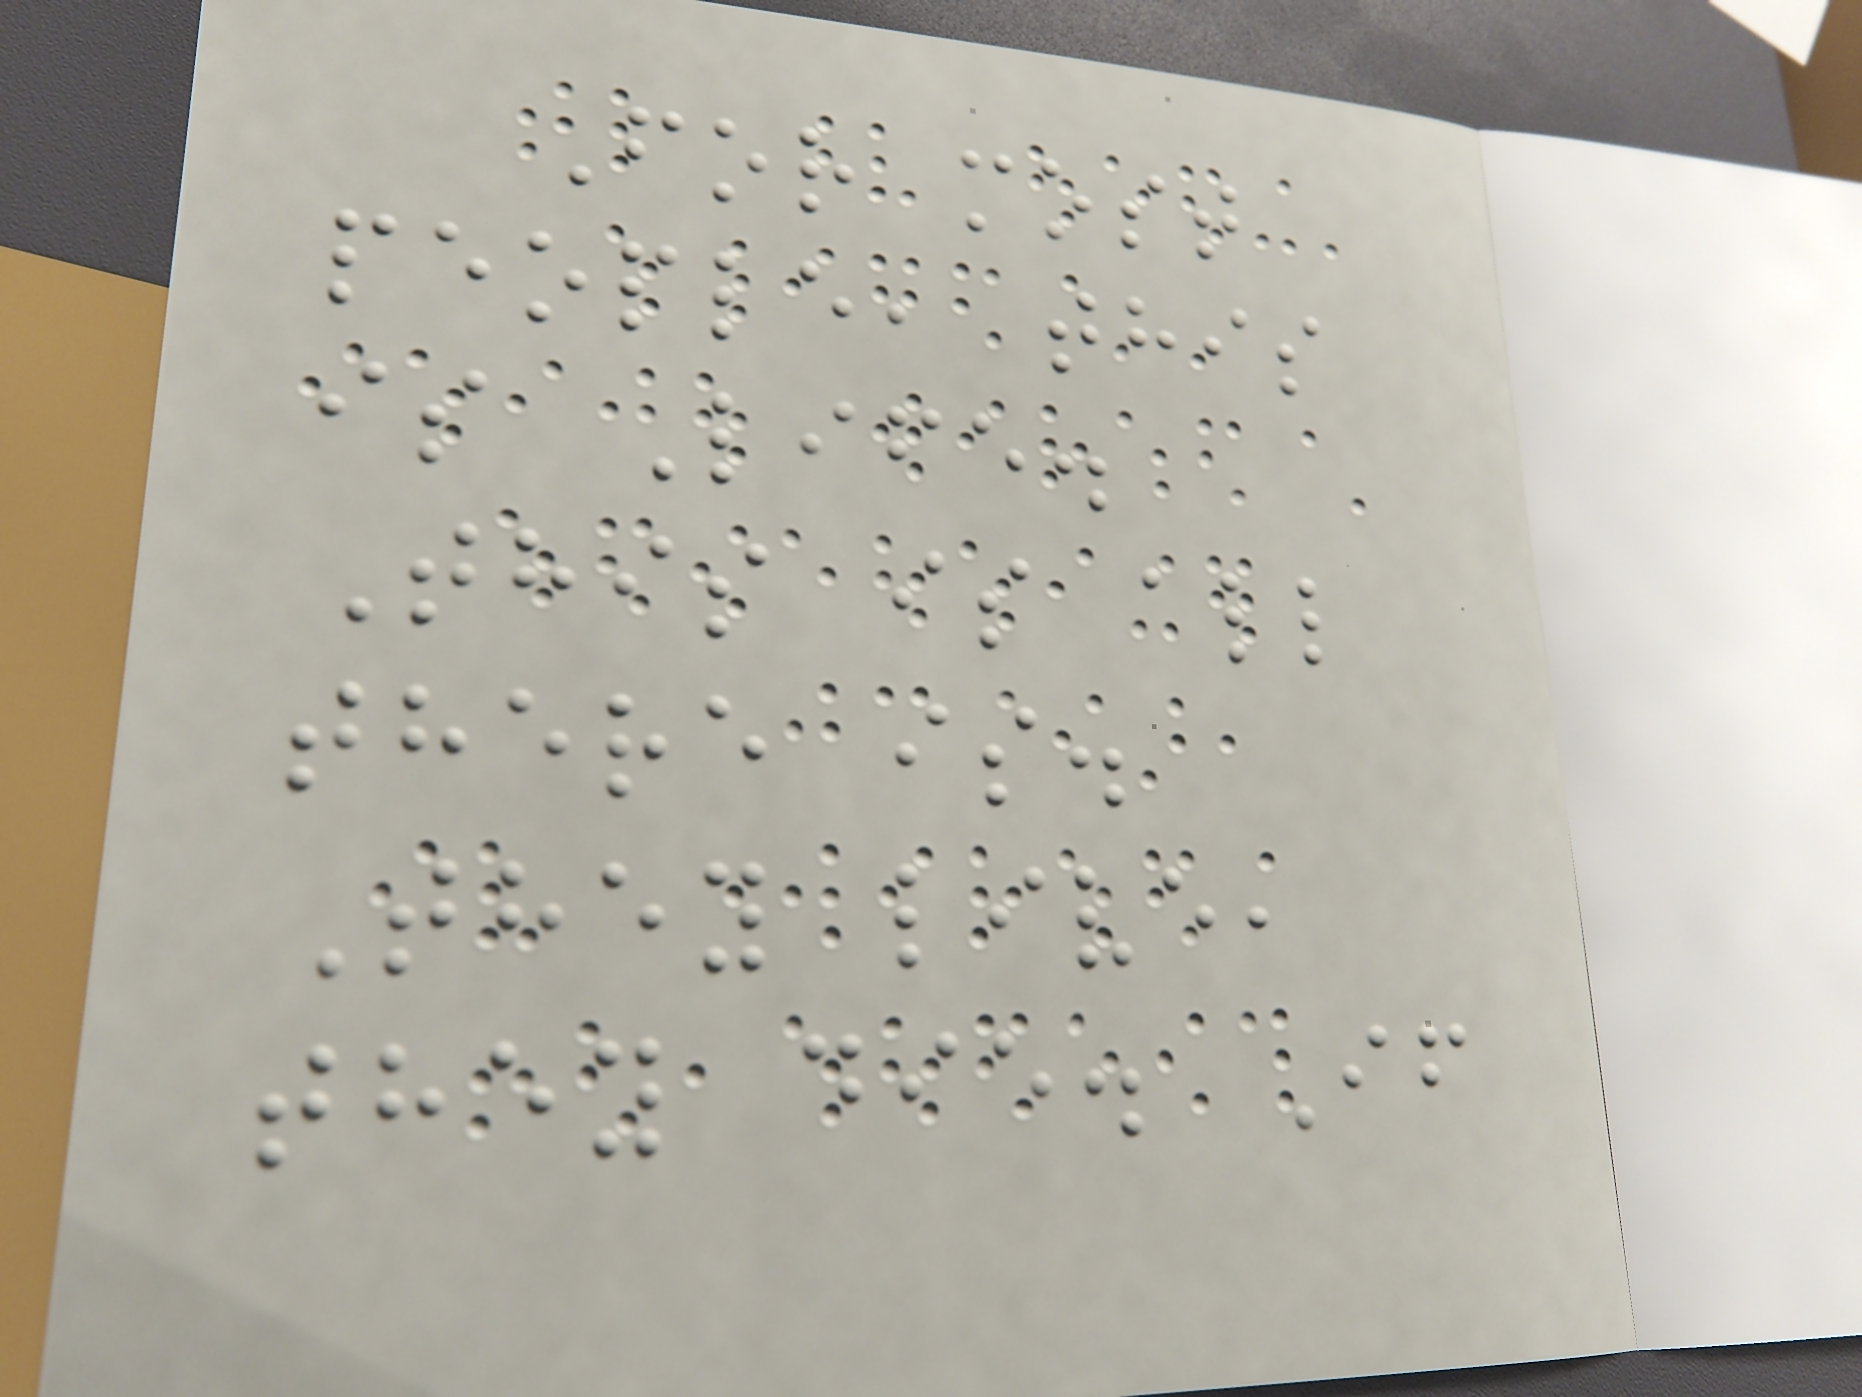For most
people, this
is Life.
This is all
there is.
They live,
they die. If
